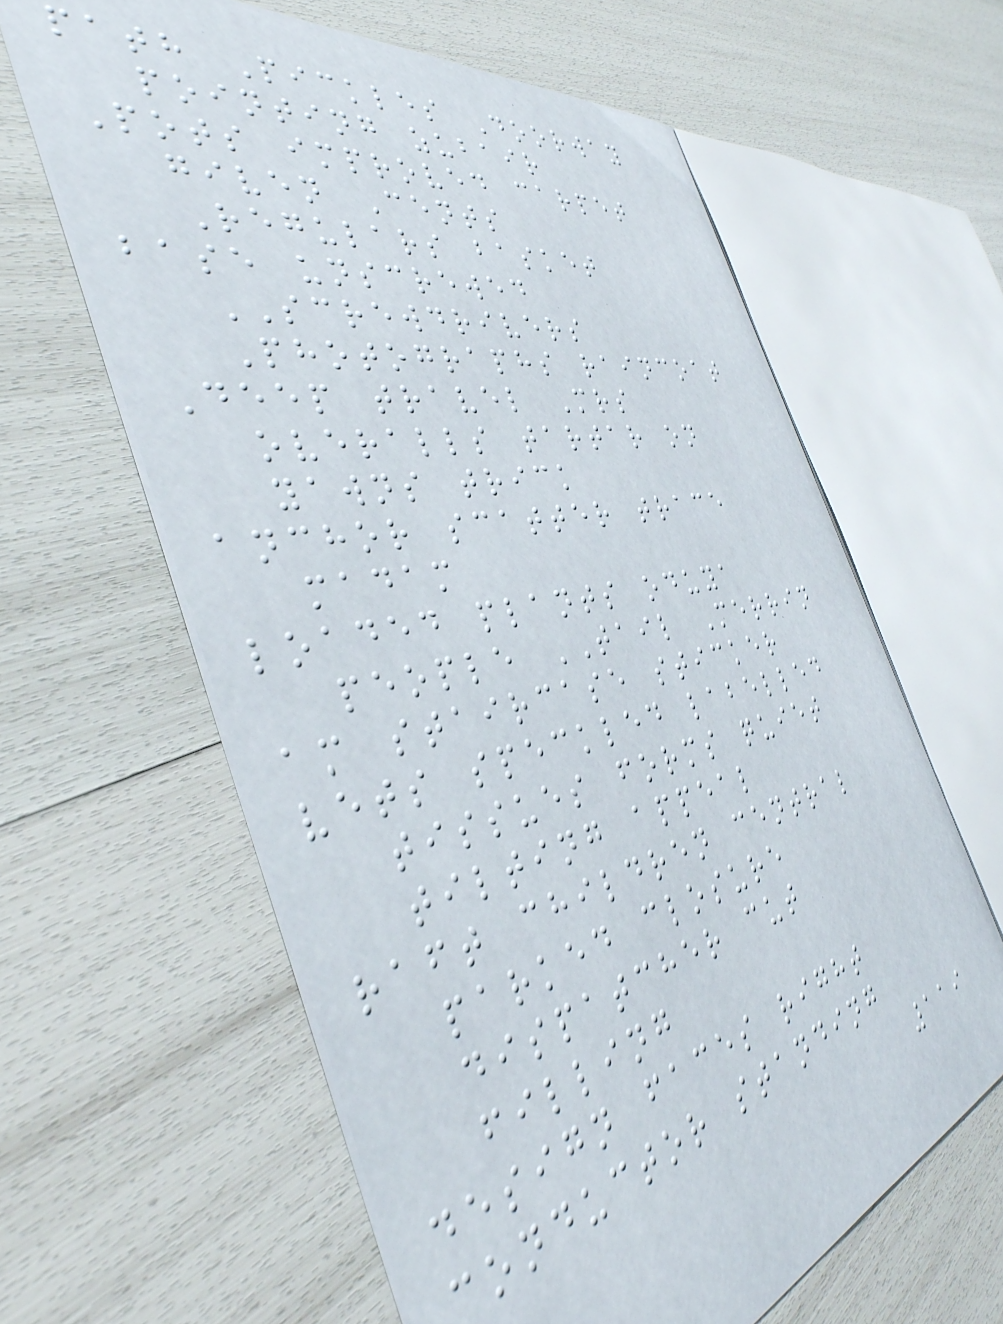path Pickles Doorway
pointing zubair
Pots improved carpet
given Cents
Regulars basket
base unscrewed
SCREWDRIVERS
Photographs raincoat
Deep travel Mrs
overalls tartar on
yawns trick
anchor scatter trace
madam
loaded plants oduya
people TAIL Merrin
am staircase sticker
vets speckled labelled
tissues forms quiet
tilting appeal
raft children central
parked closure
dispatcher cut
filling
design faces right
conductor standing
119
